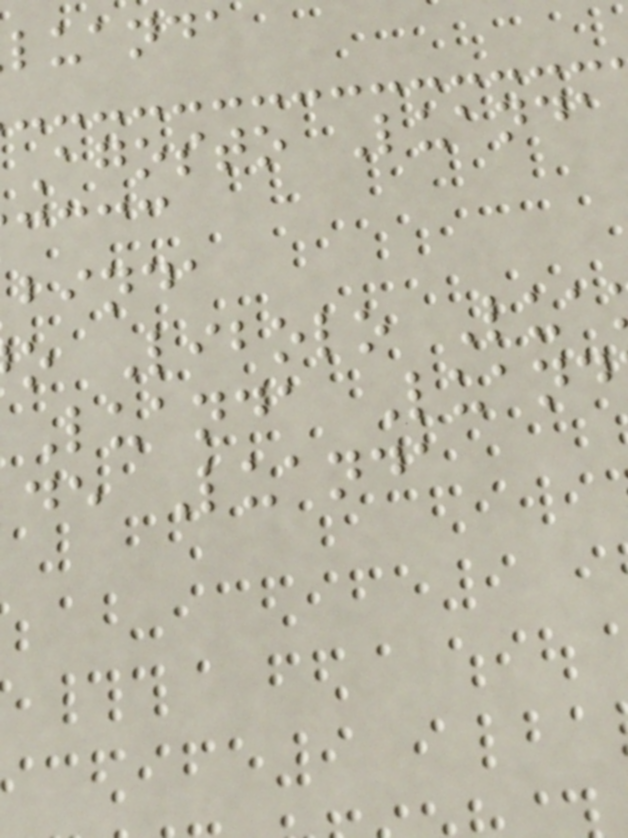luanda
Agosto Luanda
binda
o Libolo Lua
Luanda Luand
de Luanda
